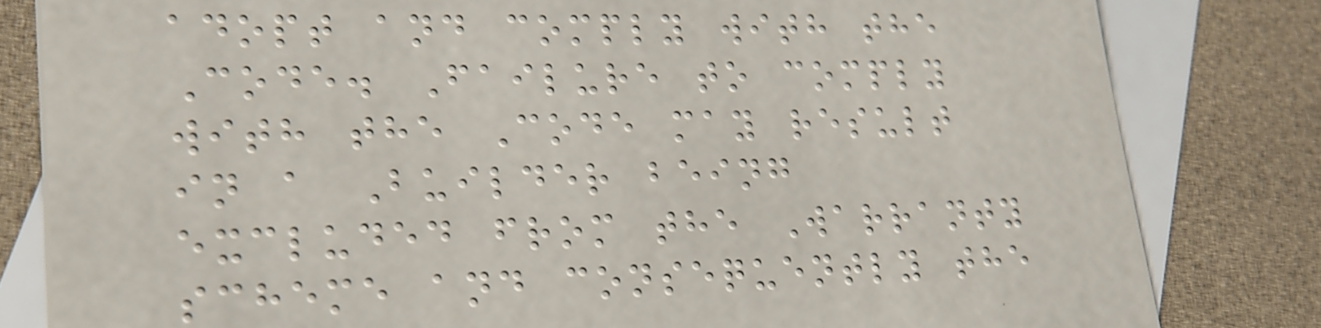adopt and comply with the
Code. Failure to comply
with the Code may result
in a Builder being
excluded from the Warranty
scheme and consequently the
